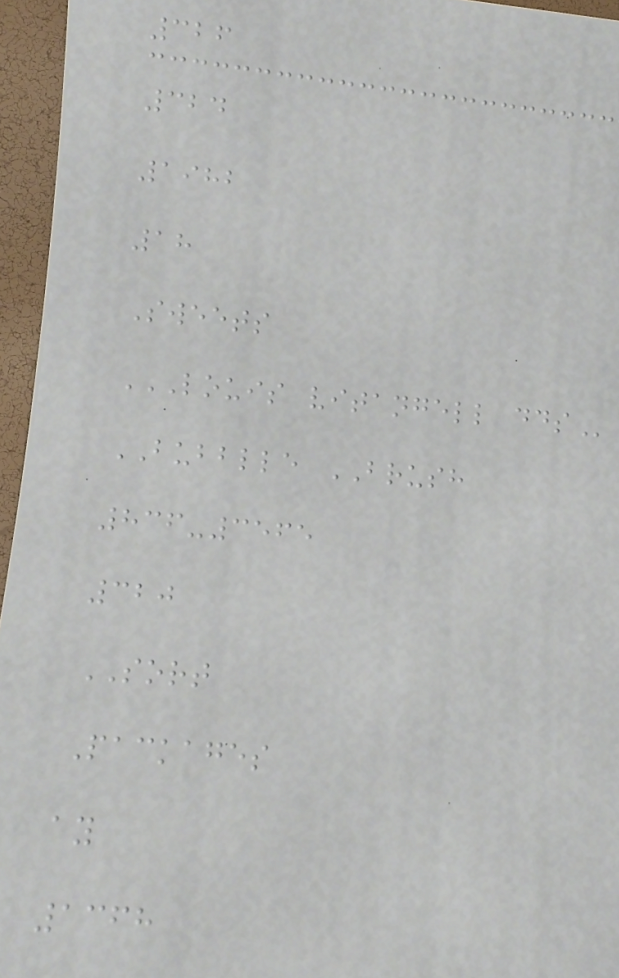326
324
1982
18
Sweets
LOUIS VITANGELL DDS
BUBBLLE BRUSH
836-3565
320
SORT
Packages
ay
1368
